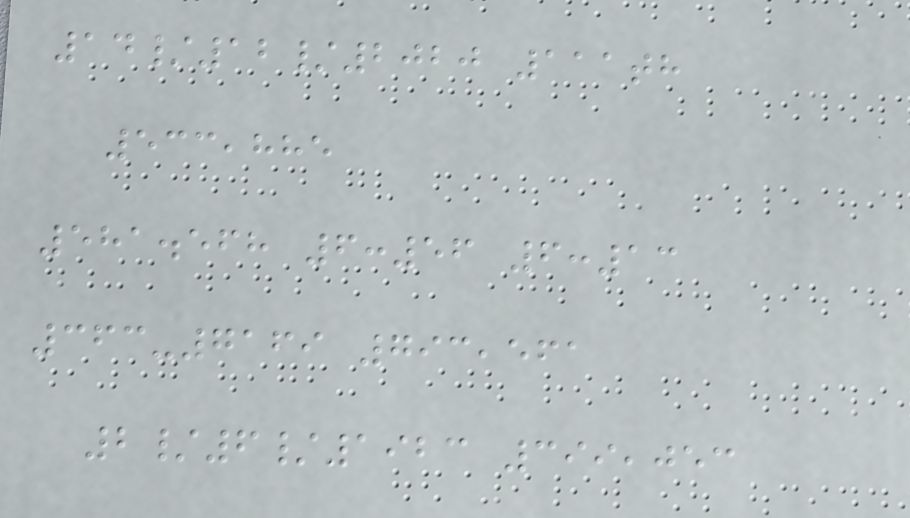14/12/2020 111th
533,885
581.568 6:56 6:13
363-7169 793,561
2/6/1923 399,053
